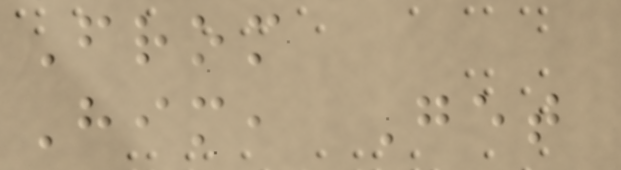From
Him, Get
